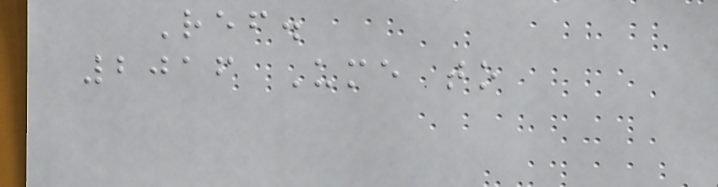Ref.
2016 Ume to
